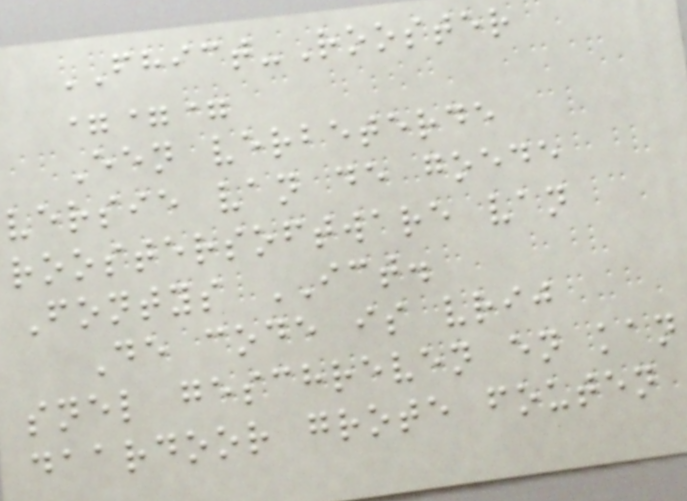FHICT-Rooster
===
Een verbeterde
versie van de goede
roostersoftware van
Fontys ICT.
De code is vrij
snel geschreven en kan
daardoor grote fouten
